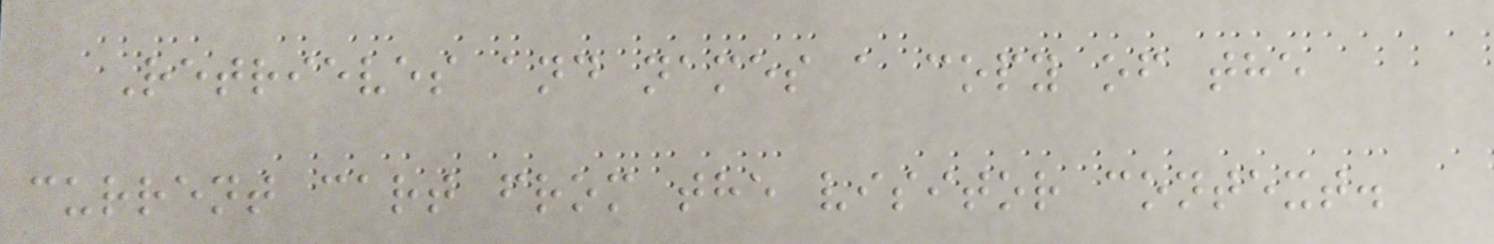Retrieves and names a copy of the
current cart from the visitor context.
